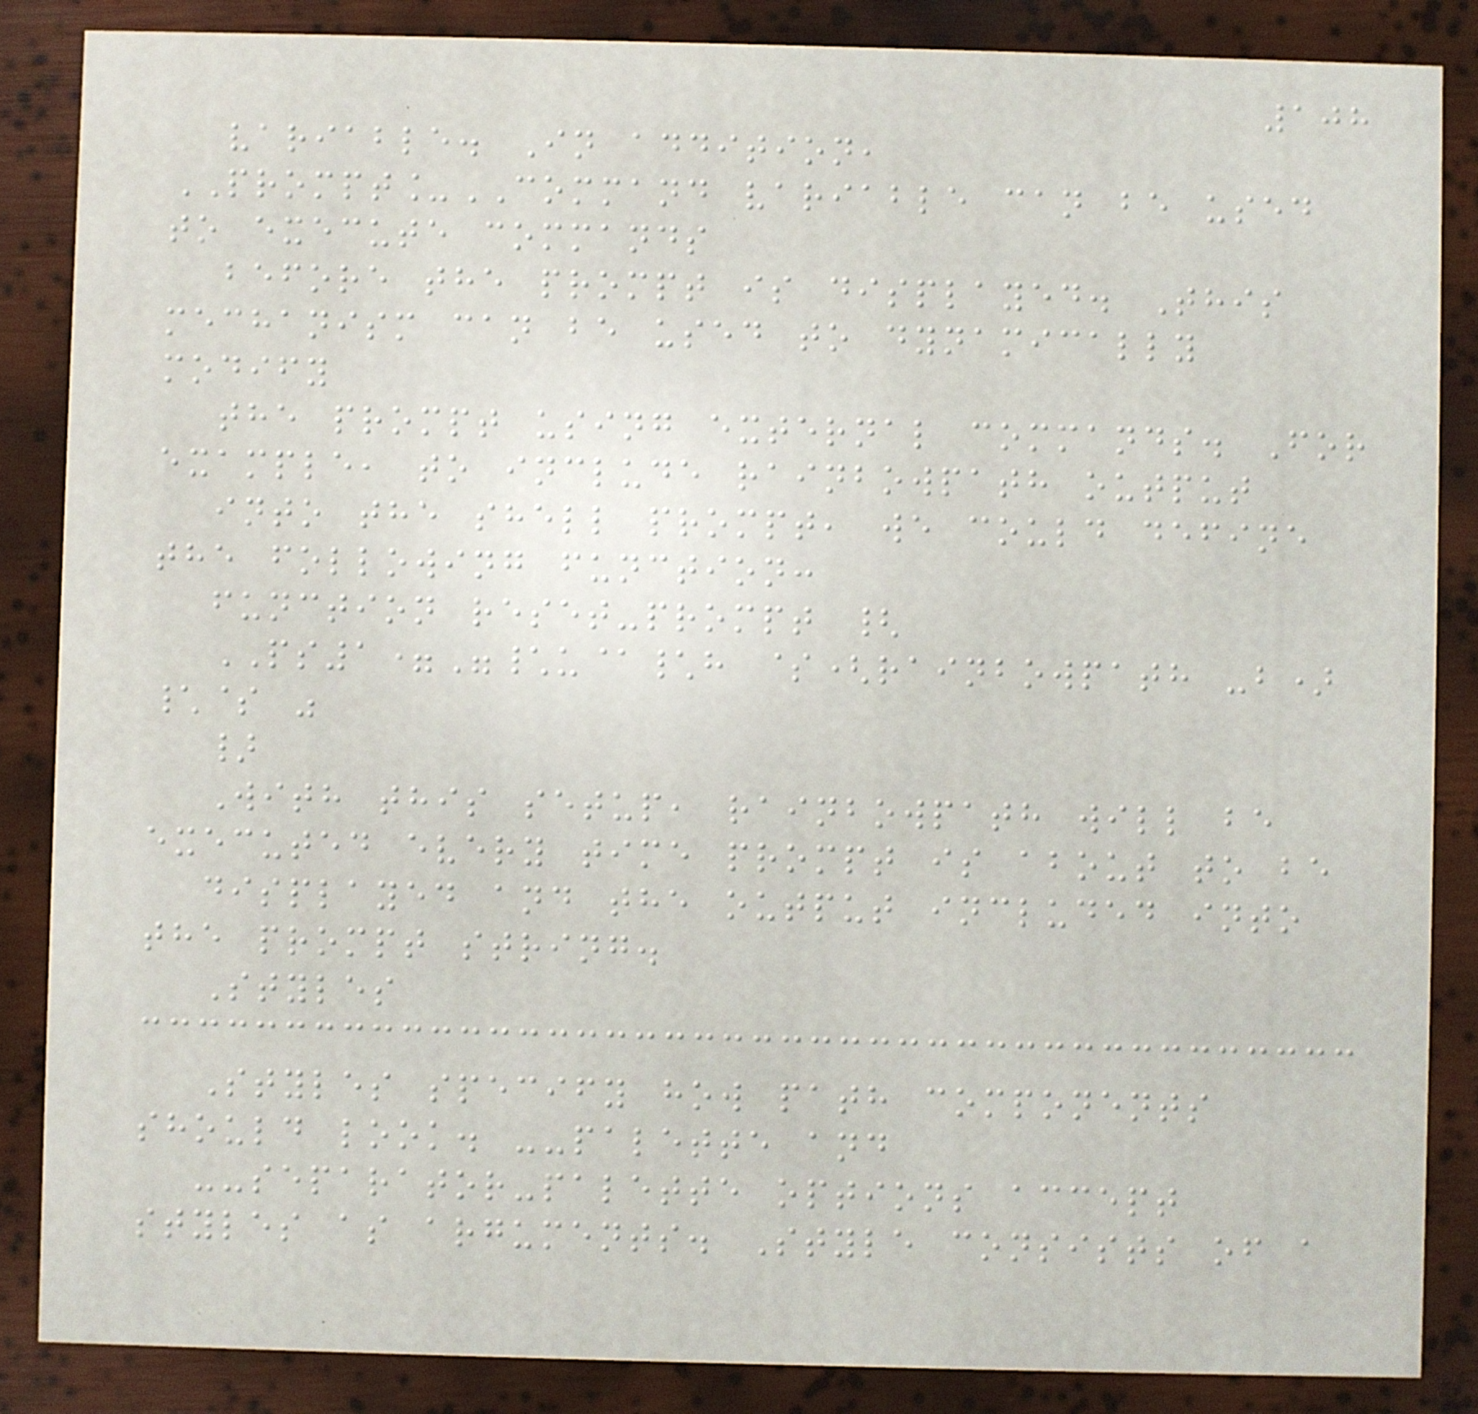108
variable. In addition,
PROMPT_COMMAND variable can be used
to execute commands
before the prompt is displayed. This
mechanism can be used to dynamically
modify
the prompt using external commands. For
example, to include rainbowpath output
into the shell prompt, we could define
the following function:
function reset-prompt {
PS1="\u@\h $(rainbowpath -b)
\$ "
}
With this setup, rainbowpath will be
executed every time prompt is about to be
displayed and the output included into
the prompt string.
Styles
Styles specify how path components
should look. --palette and
--separator-palette options accept
styles as arguments. Style consists of a
